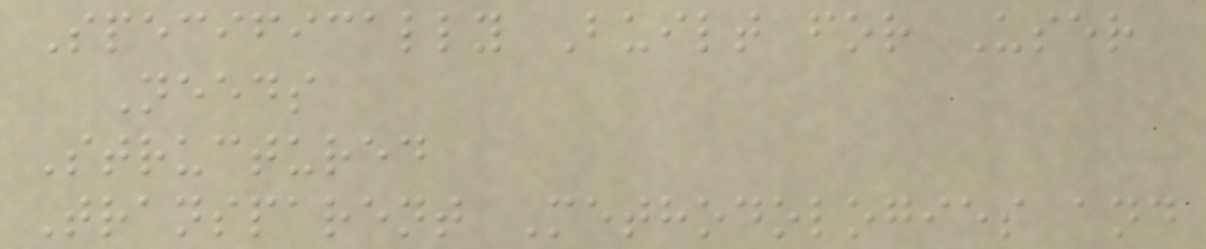Specifically Built for User
Needs
Structured
Transparent Methodologies and
